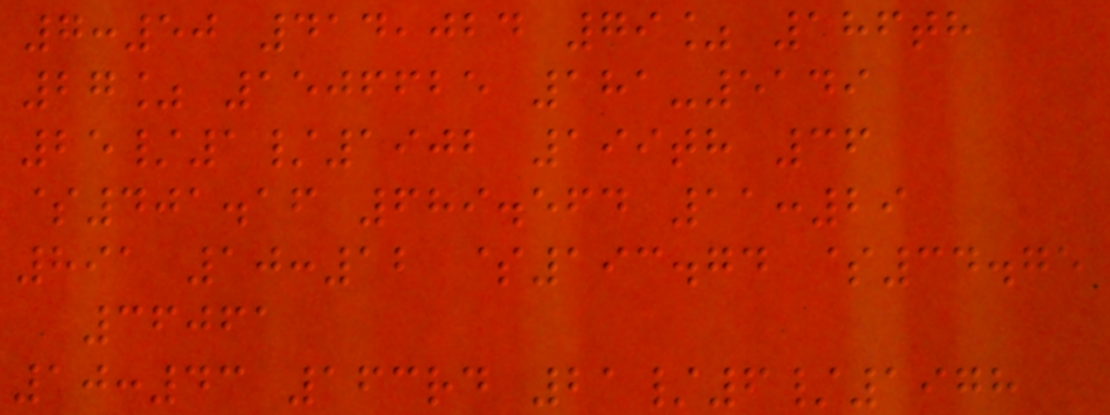7:50 414,024 79% 186th
27% 1506625 181-5149
25/1/1902 199th 36
$401.16 689.564 11:29
891 10:12 $193.74 $34.75
36061
10:43 163rd 21/6/1978
